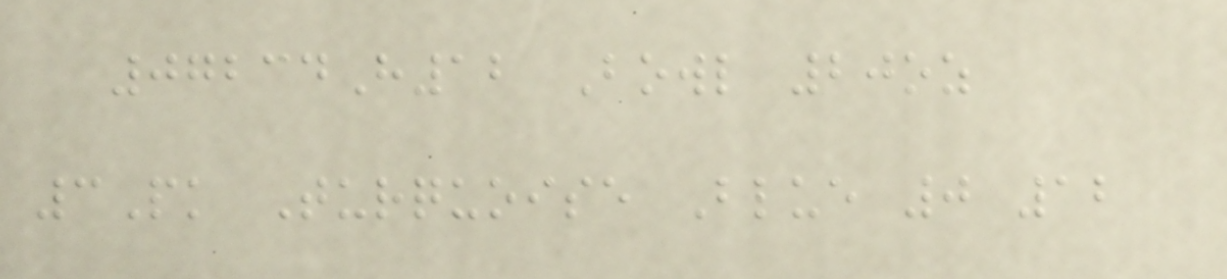07234H12 Bowl 20oz
3Pk Turquoise Blue 0 12
